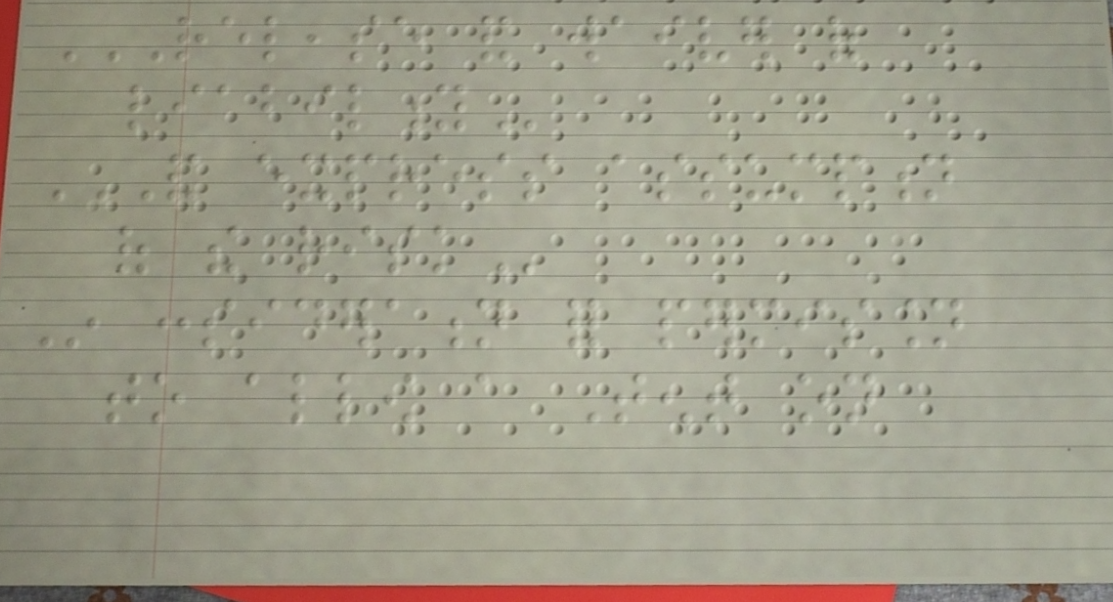RELEASE AND WAIVER OF
LIABILITY
AND EXPRESS ASSUMPTION
OF THE RISK
In consideration for permission
to allow a Tent on
